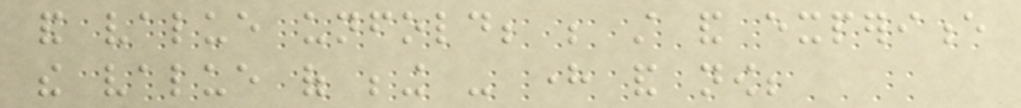and value unfold; be still and experience
the value of being - here and now;
